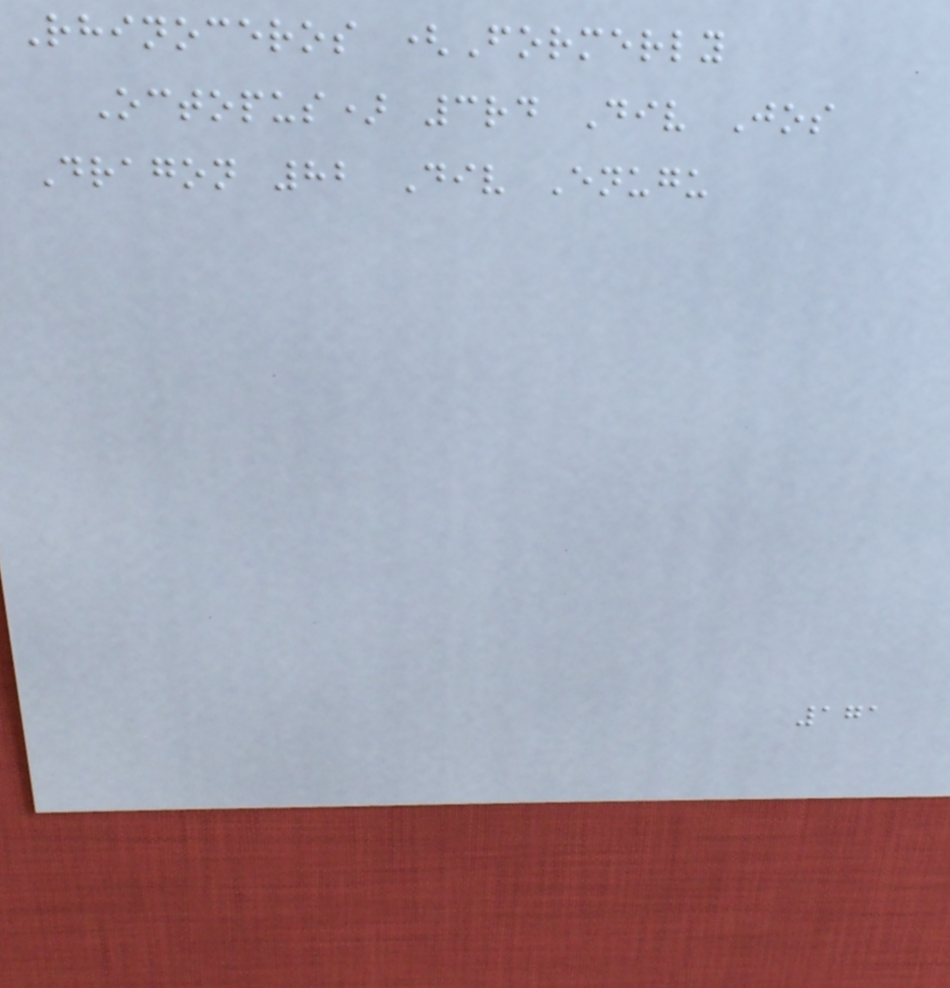Rhinoceros (Formerly
Octopus) 3rd Div Jos
Dragon 82 Div Enugu
171
